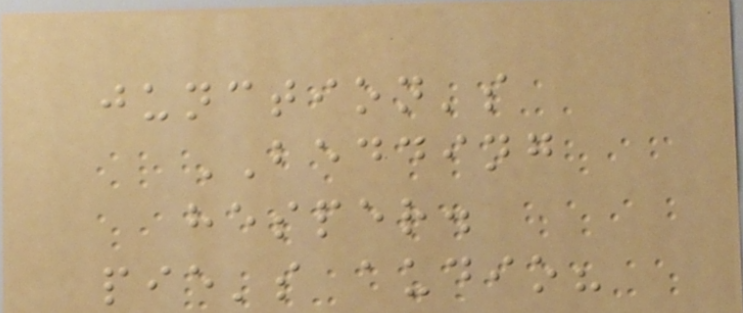junction's
BEDDING
hesper.
pie's audio?
